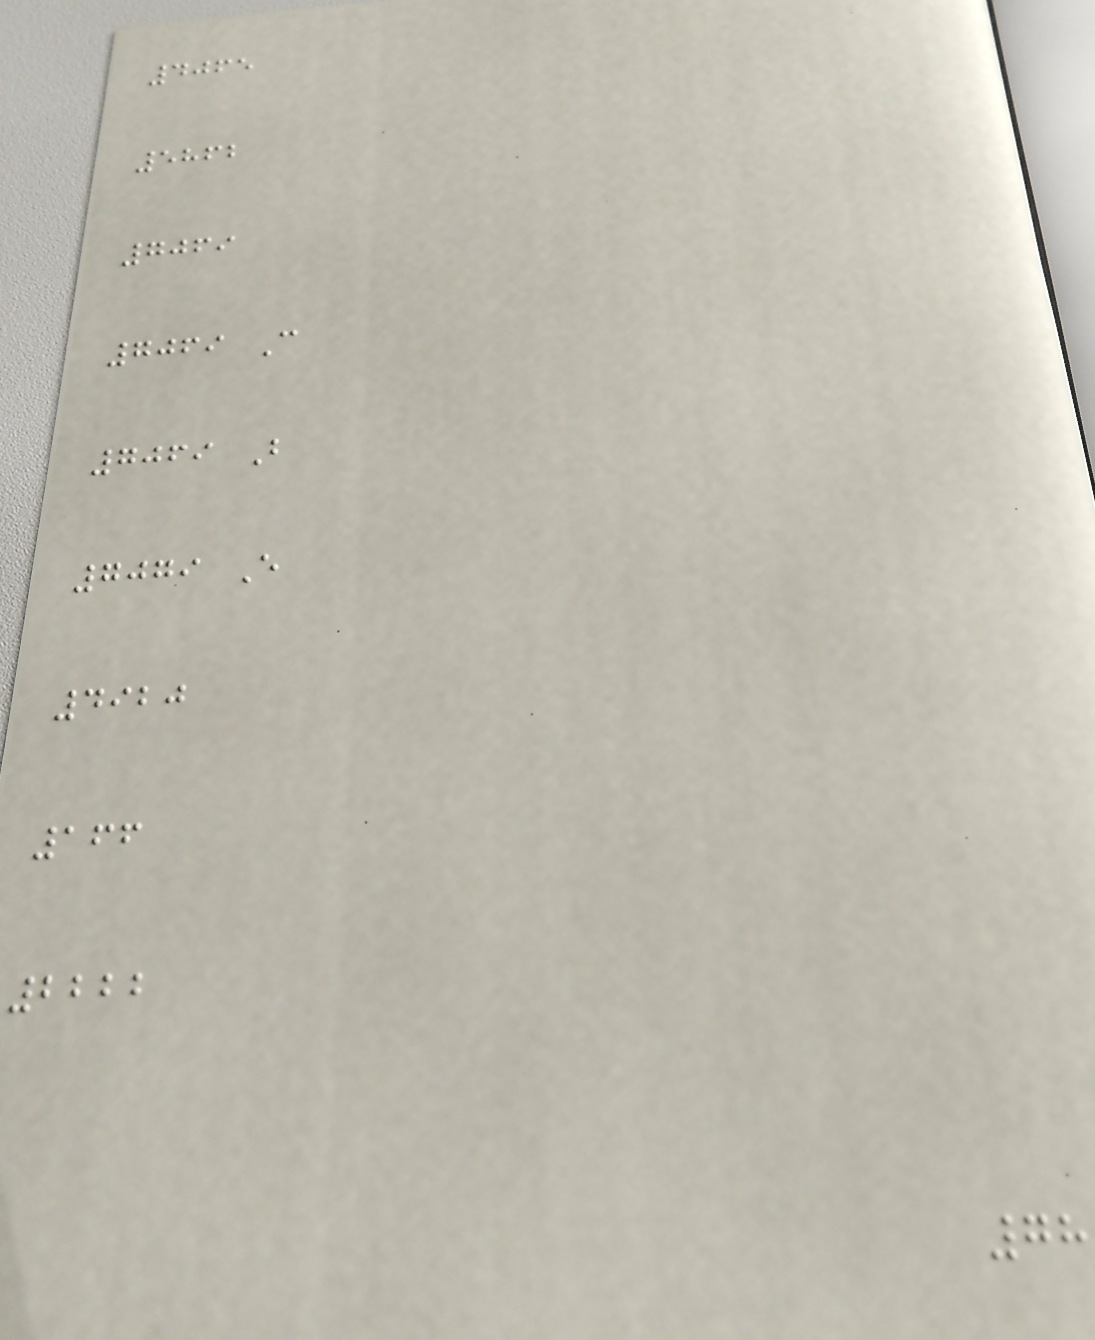4065
5862
7069
7069 C
7069 B
7079 E
4920
166
2222
78
